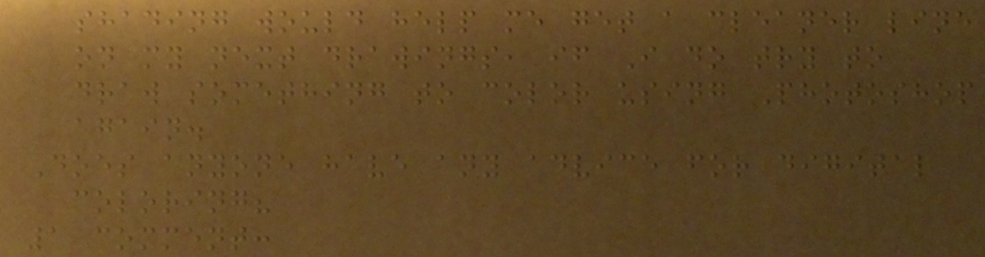shading would help me get a cleaner line
on my next drawings, if I do try to
draw something to color using Photoshop
again.
Does anyone have any advice for digital
coloring?
1 comment:
